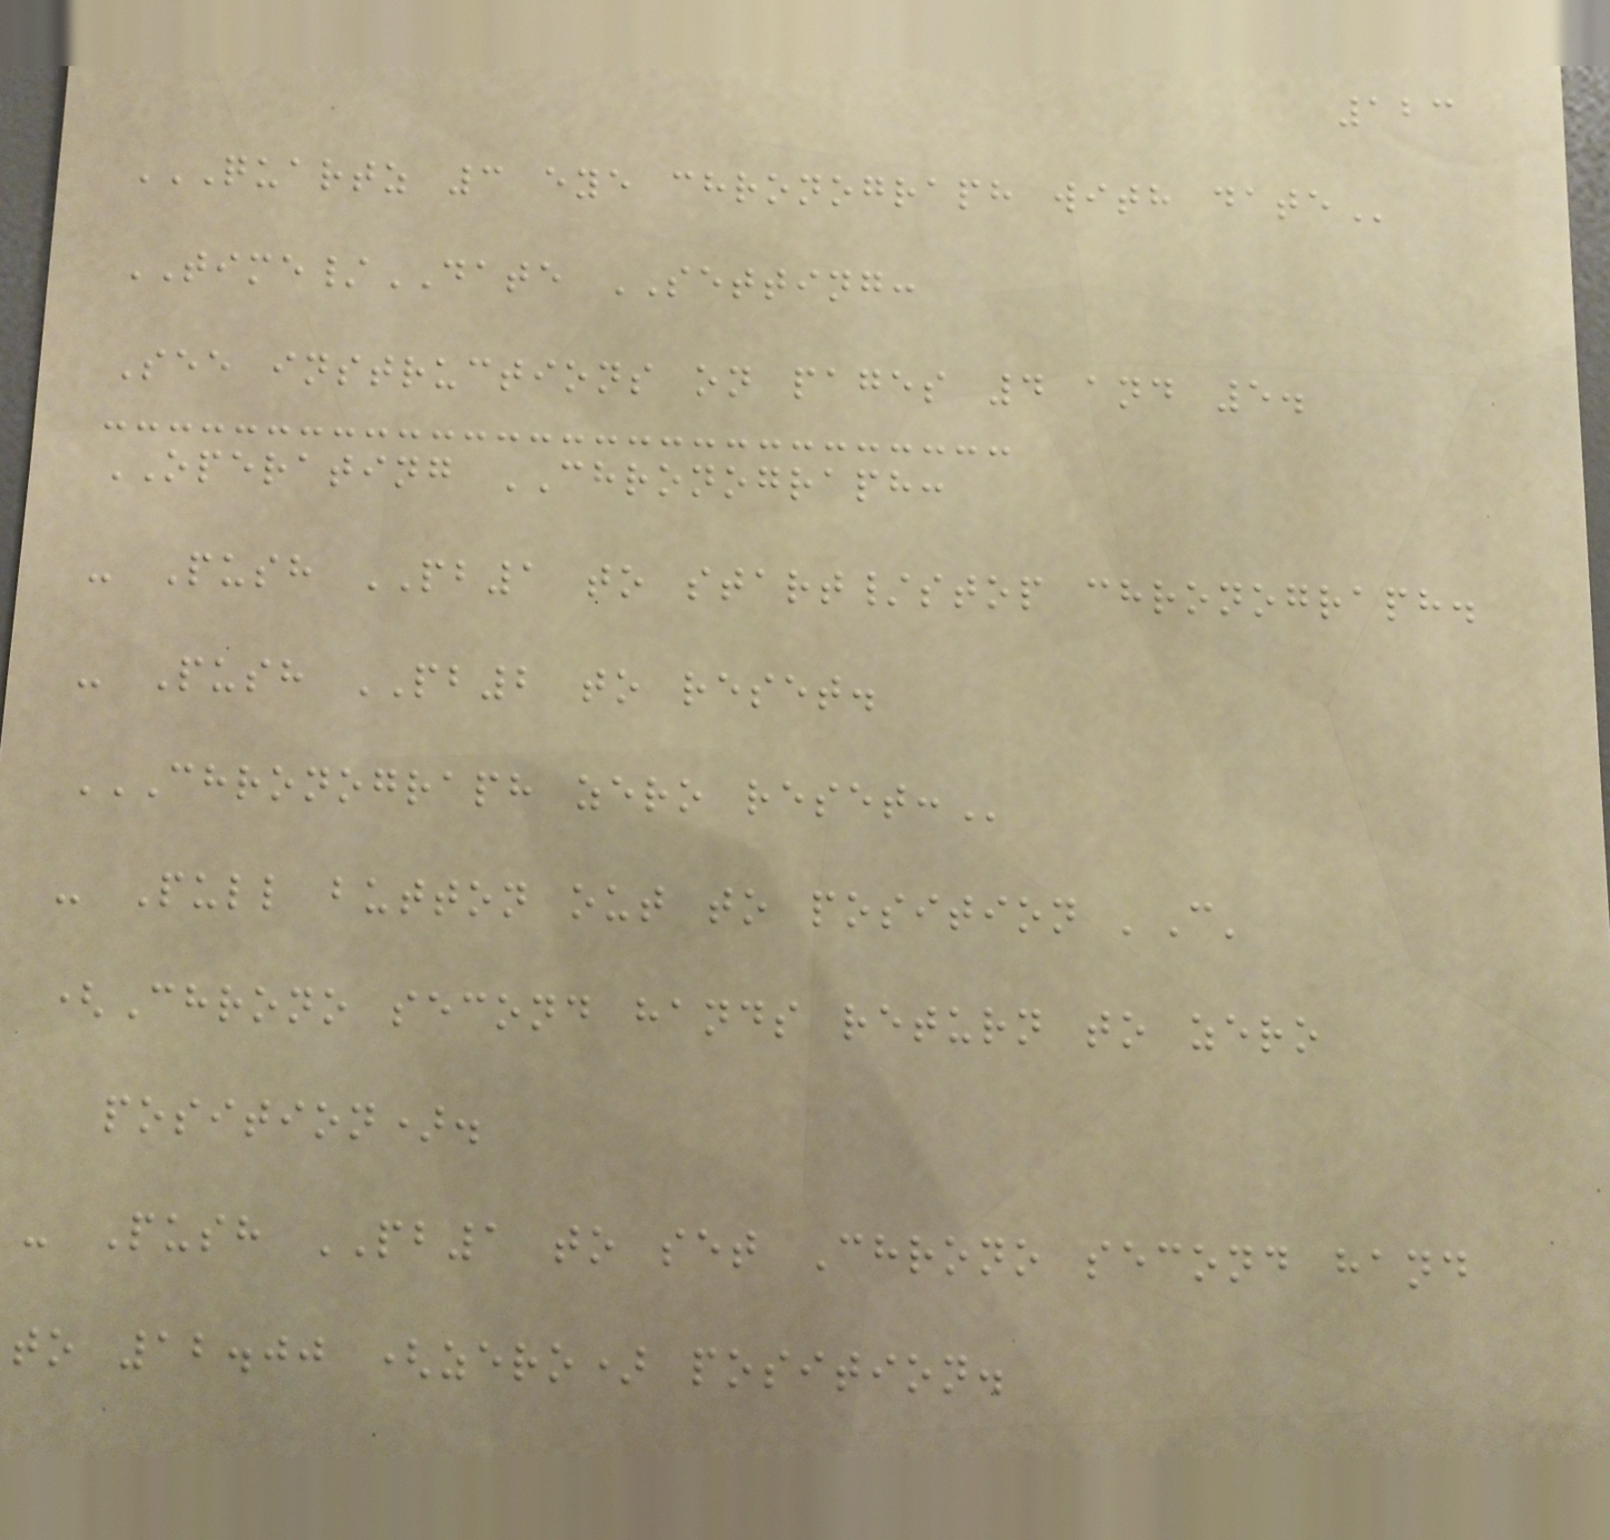123
QUARTZ 3 EYE CHRONOGRAPH WITH DATE
TIME/DATE SETTING:
See instructions on pages 4 and 5.
OPERATING CHRONOGRAPH:
- Push PB1 to start/stop chronograph.
- Push PB2 to reset.
CHRONOGRAPH ZERO RESET:
- Pull button out to position 'C'
(Chrono second hands return to zero
position).
- Push PB1 to set Chrono second hand
to 12.00 (zero) position.
